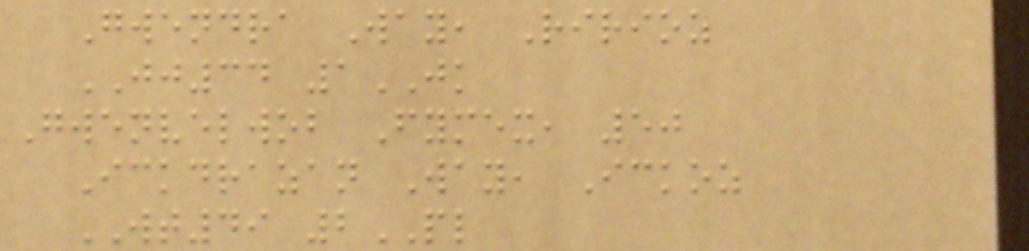Gwendra Way, Ririoz
JJ34 1JK
Gwenvelwob Fymex, 50
Ickdrazan Way, Ickoz
WT49 2PL
